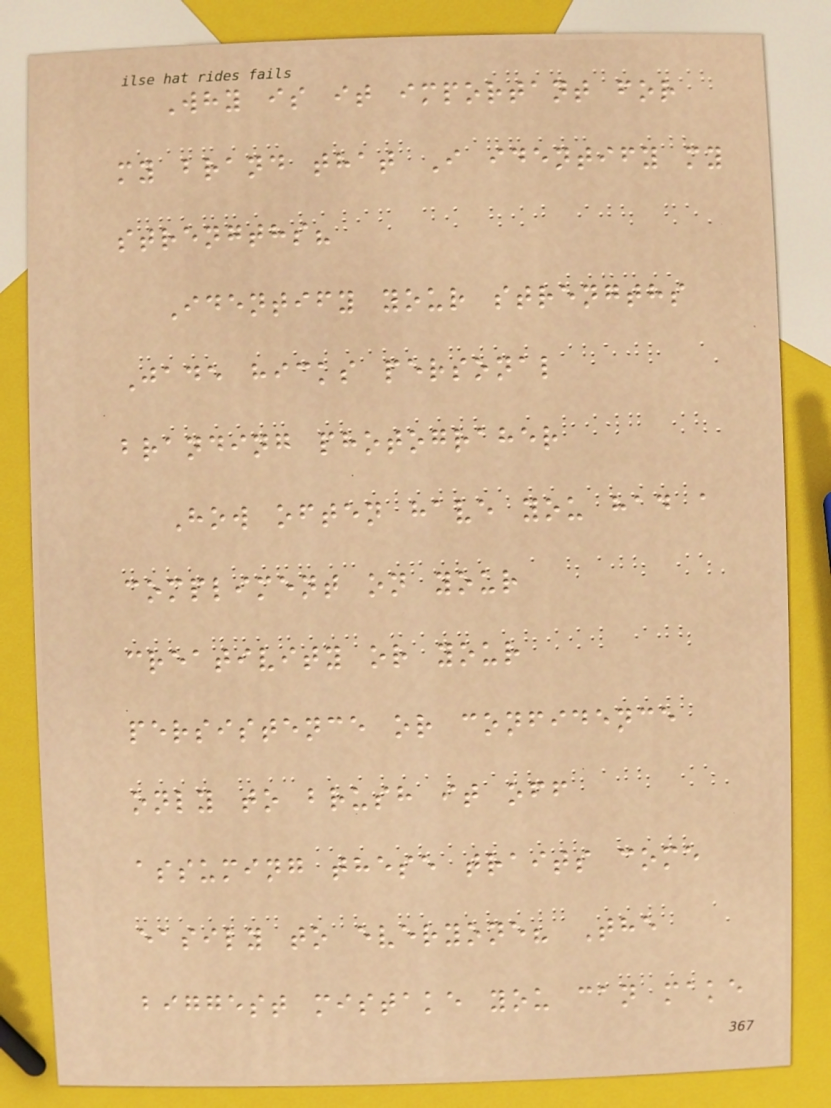Why is it important for
my brand that I identify my
strengths?
Identify your strengths
Jade hicks personal
branding photograher
How often have you had a
compliment on your
creativity or your
persistence or confidence
only to brush it off
assuming these traits come
easily to everyone? The
biggest mistake you can make
